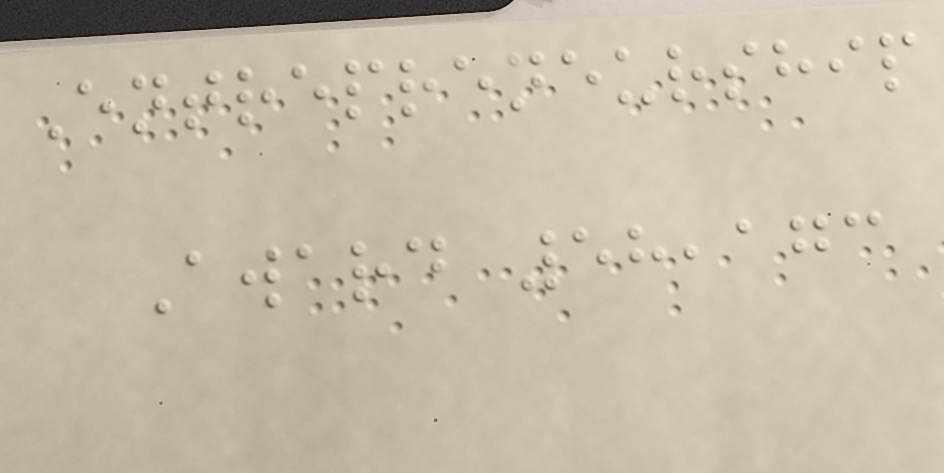Entrepreneurship
Award 58,173
